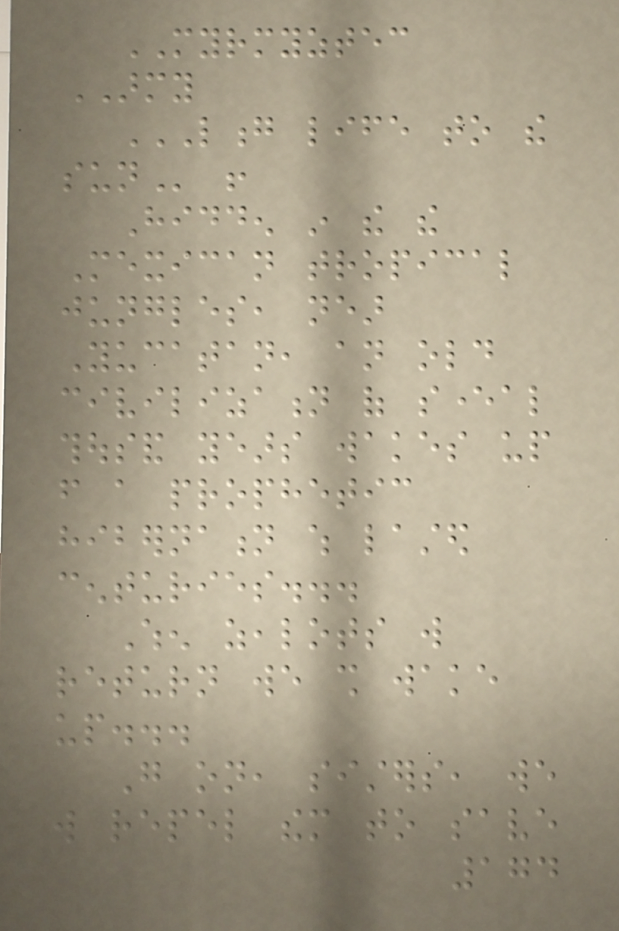MYRMYZTEC
ARMY
LONG LIFE TO THE
SUN !
Hidden in the the
Mexican tropical
jungles, near
Yucatan, an old
civilization of several
thousand years wakes up
from a prophetic
hibernation which lasted
centuries...
When zealots will
return we shall wake
up...
Go on, sisters, we
will repel them to save
174
